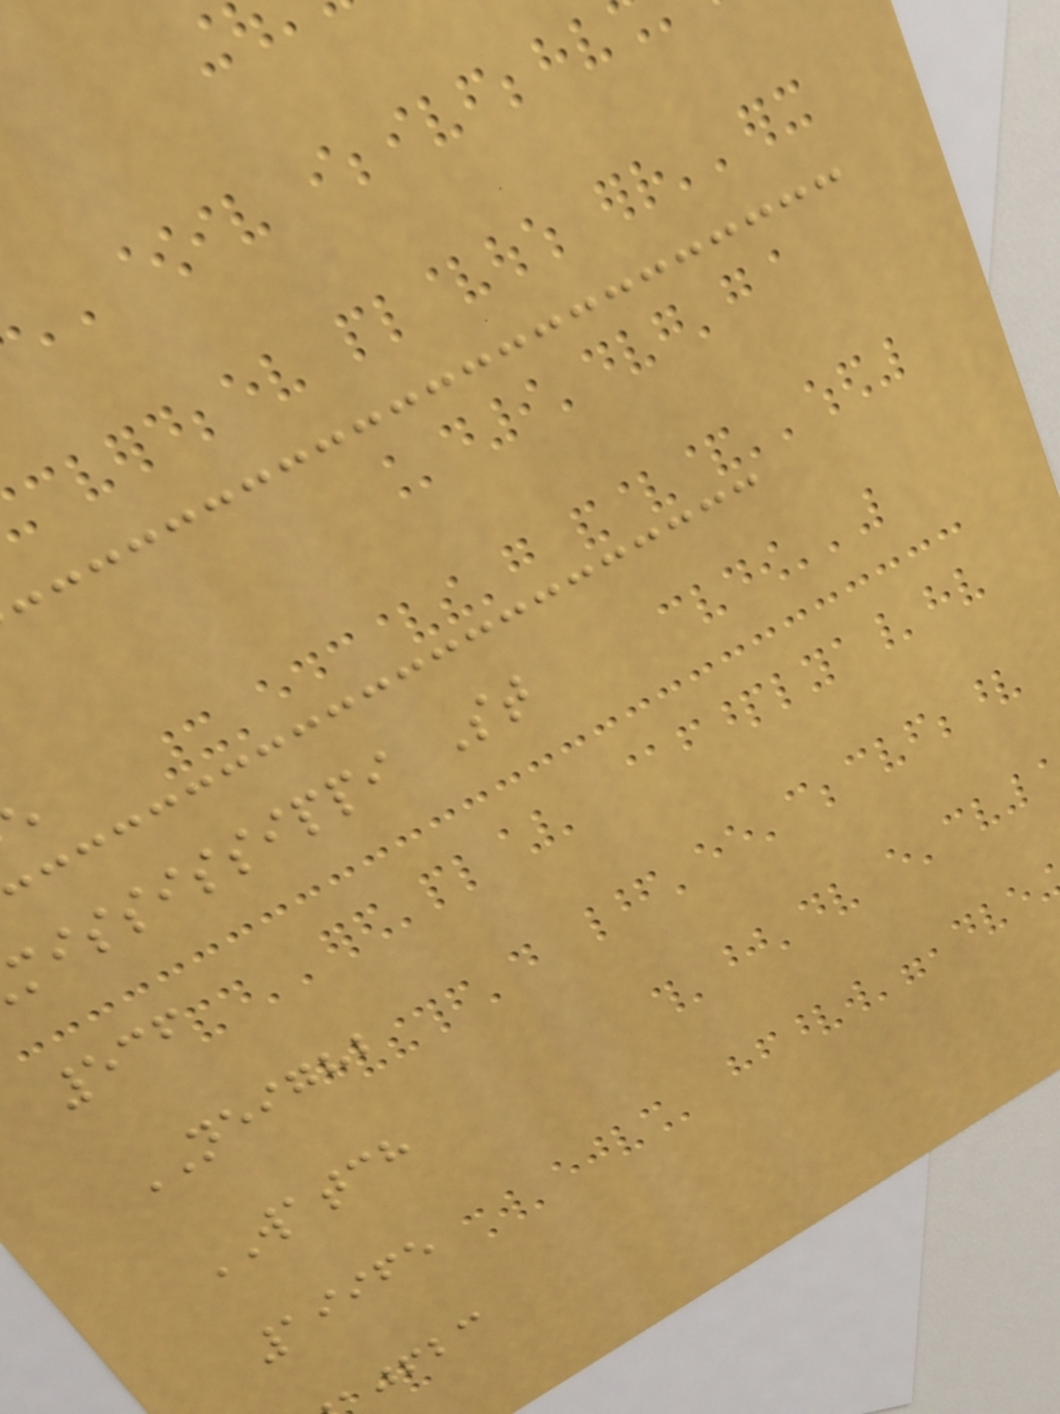mississippi St
536
NEIGHB
WATCH
19965
jfbc
